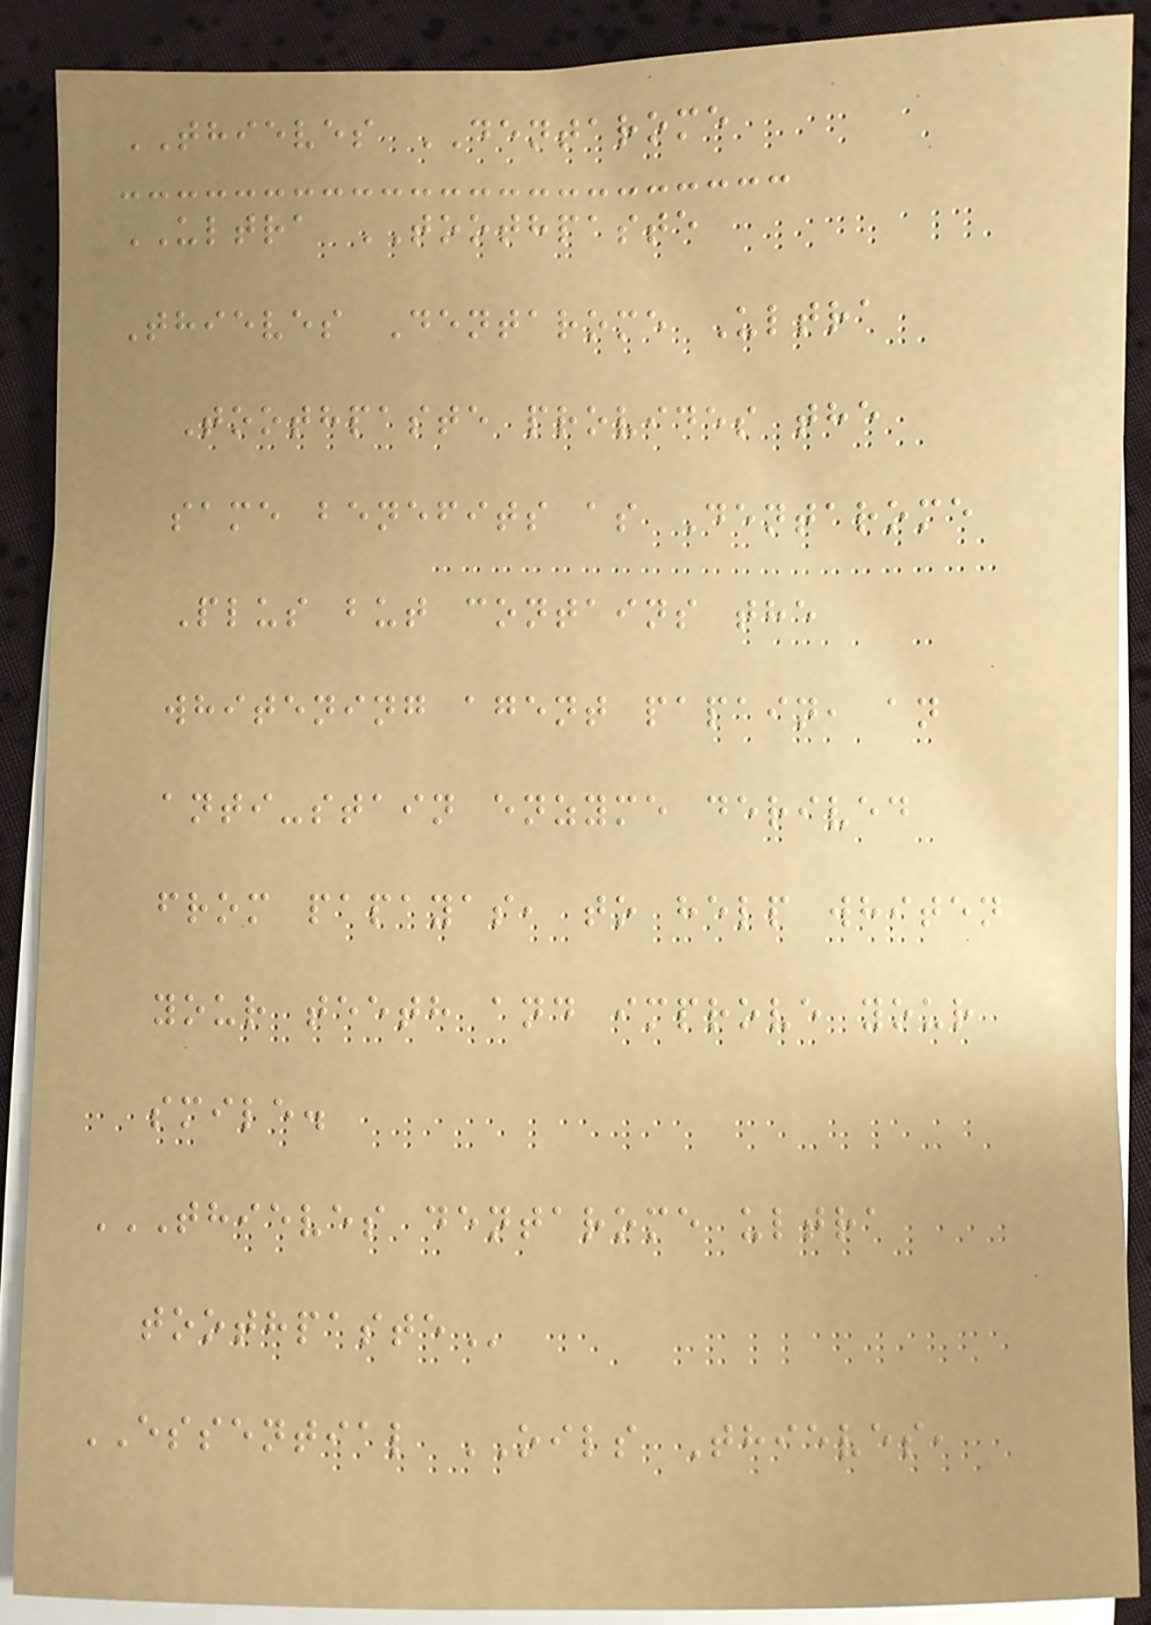THIEVES DENTAROME
ULTRA TOOTHPASTE
Thieves Dentarome Ultra
Toothpaste provides the
same benefits as Dentarome
Plus but contains the
whitening agent papain, an
anti-stain enzyme derived
from papayas, to help whiten
your teeth and improve your
smile.
THIEVES DENTAROME ULTRA
TOOTHPASTE
ESSENTIAL OILS Thieves,
